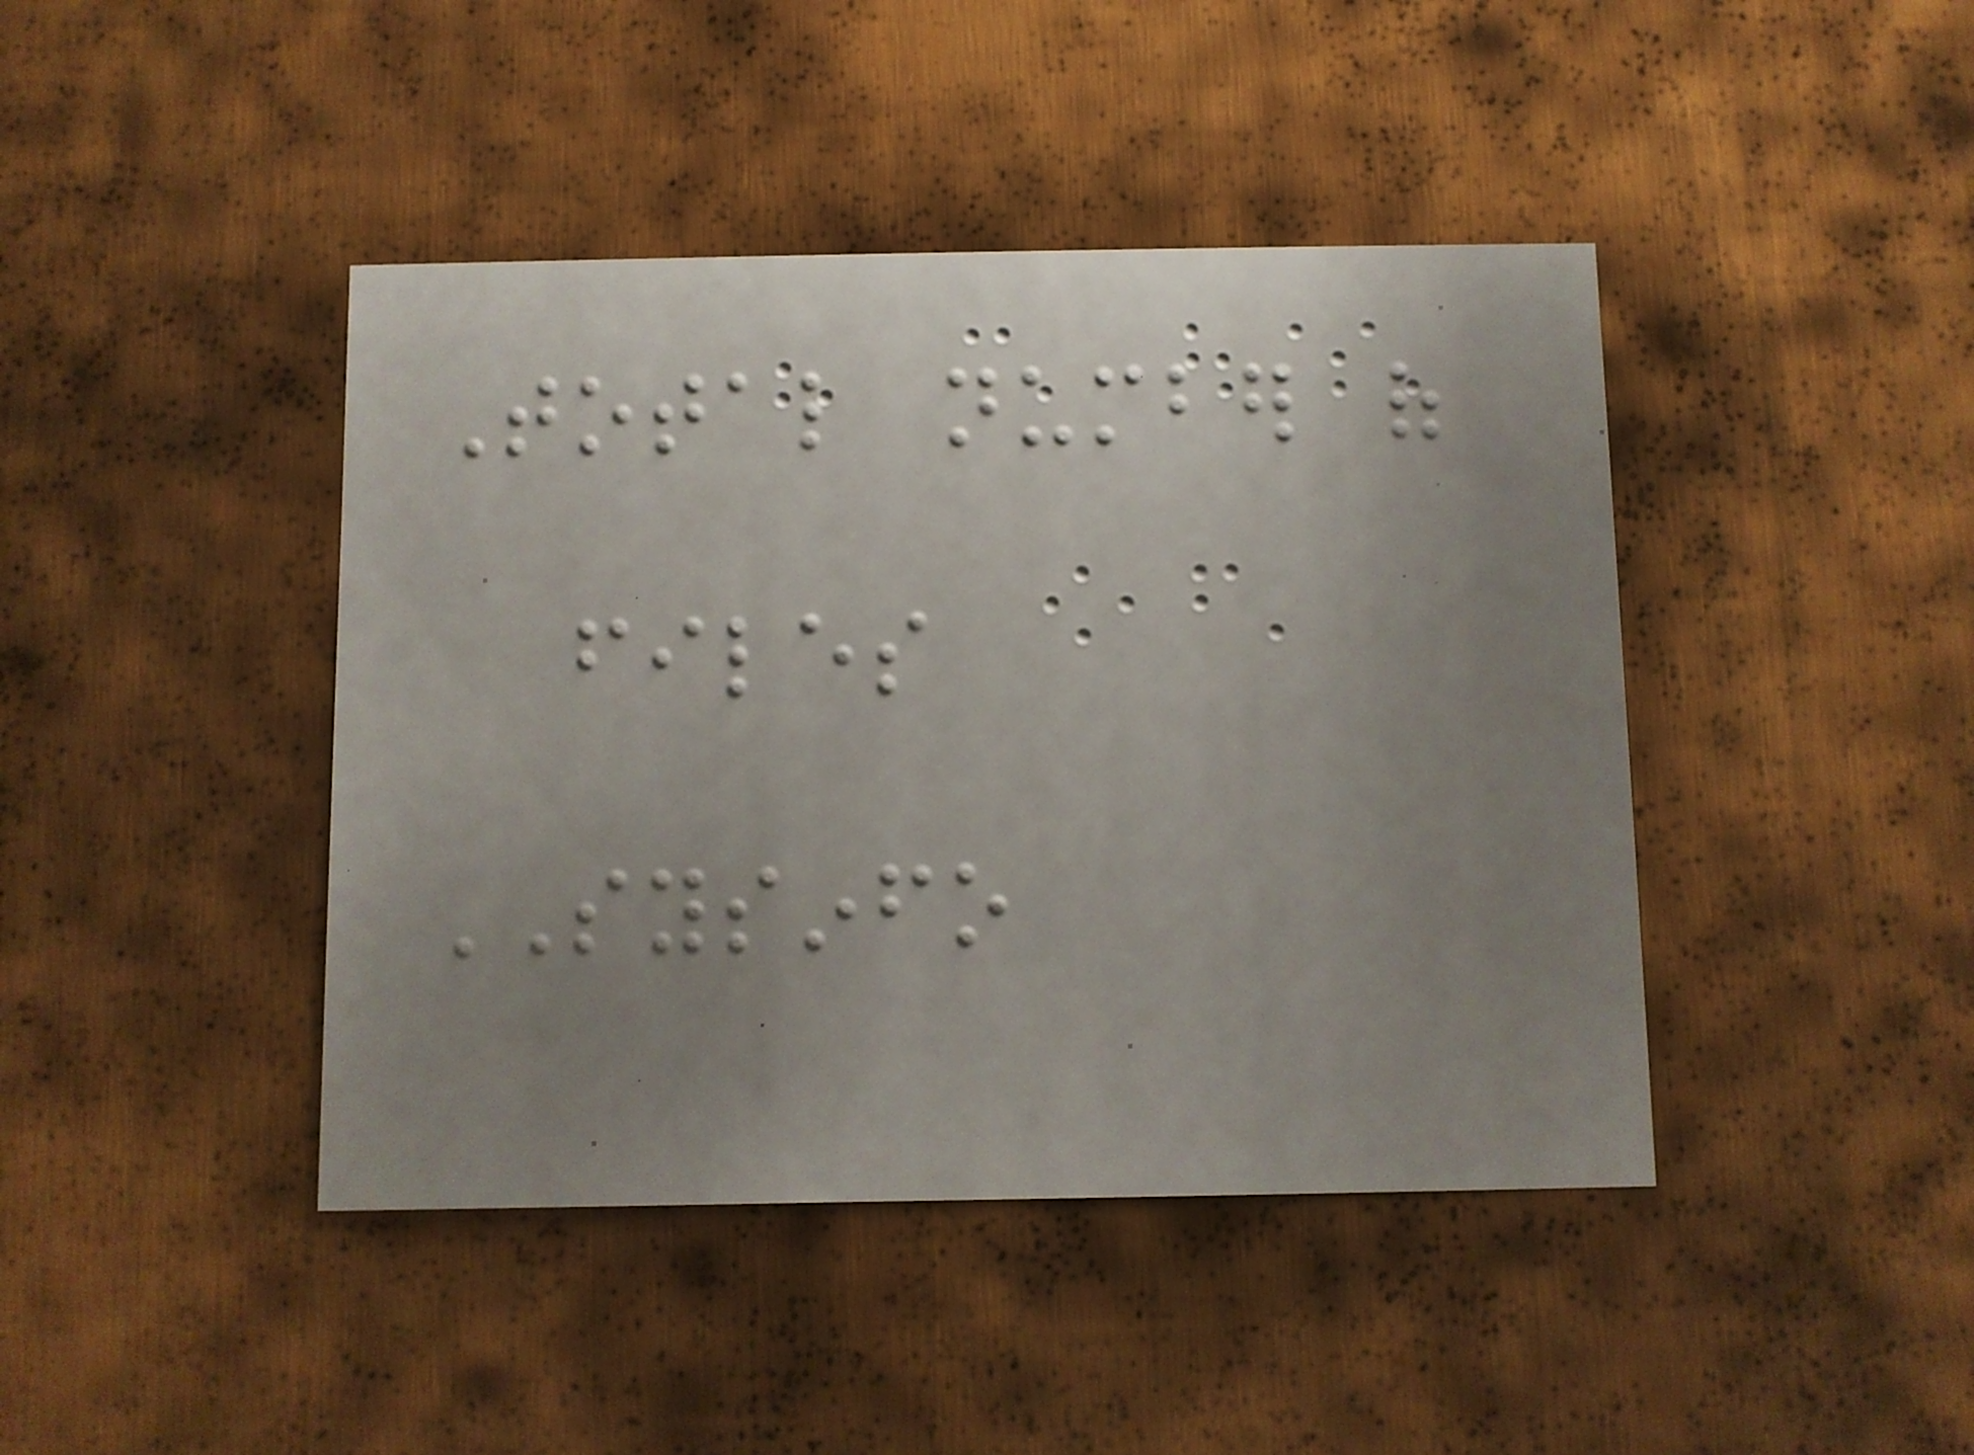Total number of
files
SYSINFO
